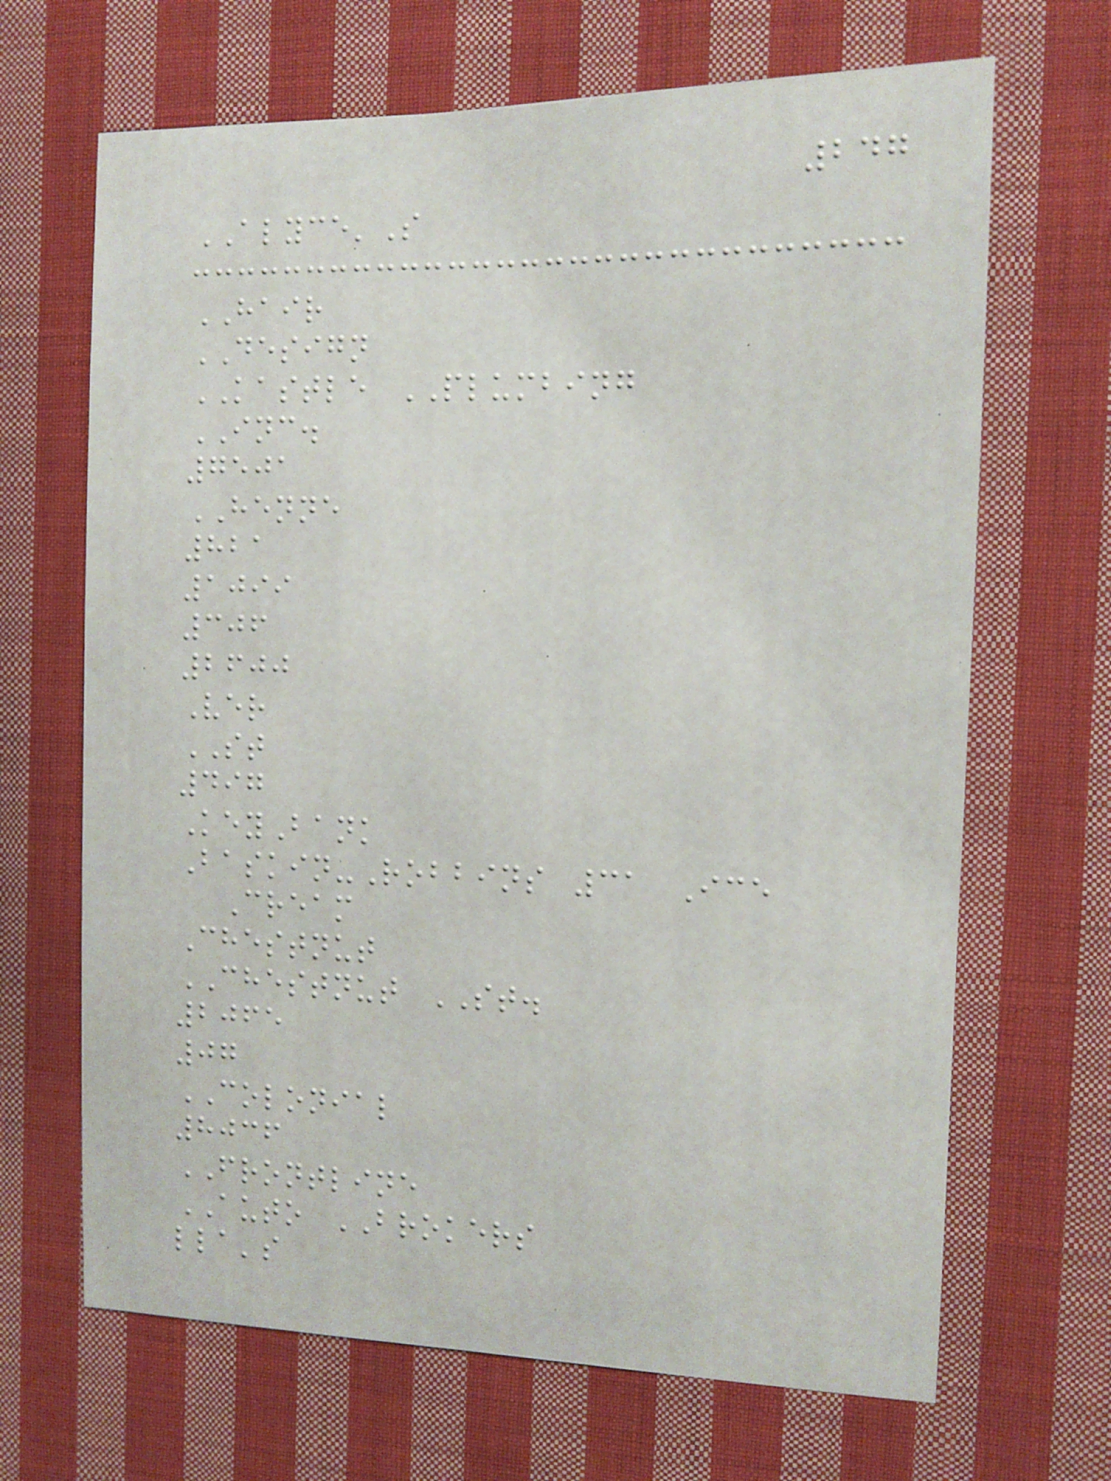247
ALYCE'S
HAIR
DESIGN
KASTLE PLUMBING
INC.
7501
HENNE
821
1099
306
2600
Ver
ST
497
KeyBank
Baskin-Robbins 31 Ice
Cream
Chestnut
CHESTNUT ST.
2065
07
COLONIAL
8036
FRONTLINE
AUTO BROKERS
lla's
